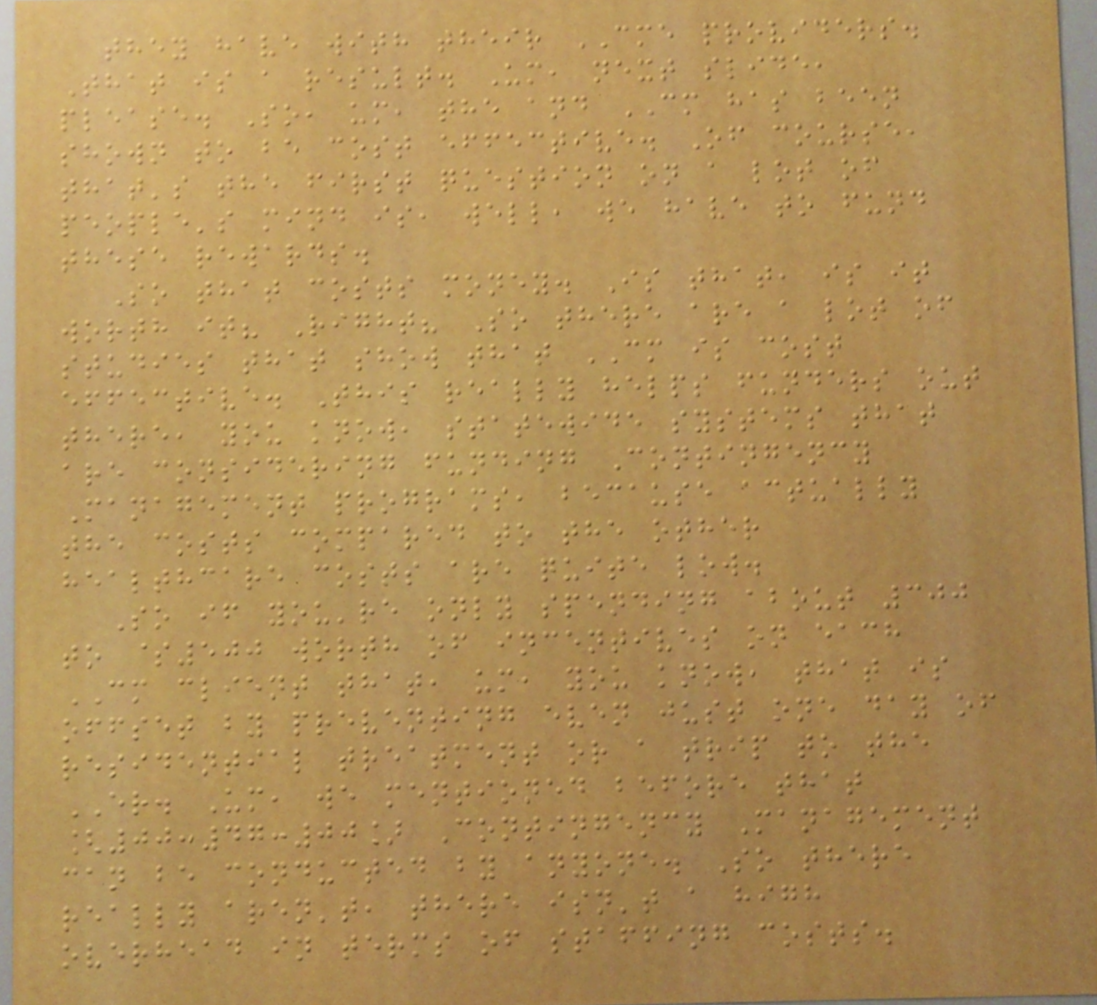they have with their CME providers.
That is a result. Um, next slide,
please. So, um, the and CM has been
shown to be cost effective. Of course,
that's the first question on a lot of
people's mind is, well, we have to fund
these rewards.
So that costs money. Is that, is it
worth it? Right? So there are a lot of
studies that show that CM is cost
effective. This really helps funders out
there, you know, statewide systems that
are considering funding Contingency
Management programs, because actually
the costs compared to the other
healthcare costs are quite low.
So if you're only spending about 300
to $500 worth of incentives on each
CM client that, um, you know, that is
offset by preventing even just one day of
residential treatment or a trip to the
ER. Um, we mentioned before that
[00:47:00] Contingency Management
can be conducted by anyone. So there
really aren't, there isn't a high
overhead in terms of staffing costs.
